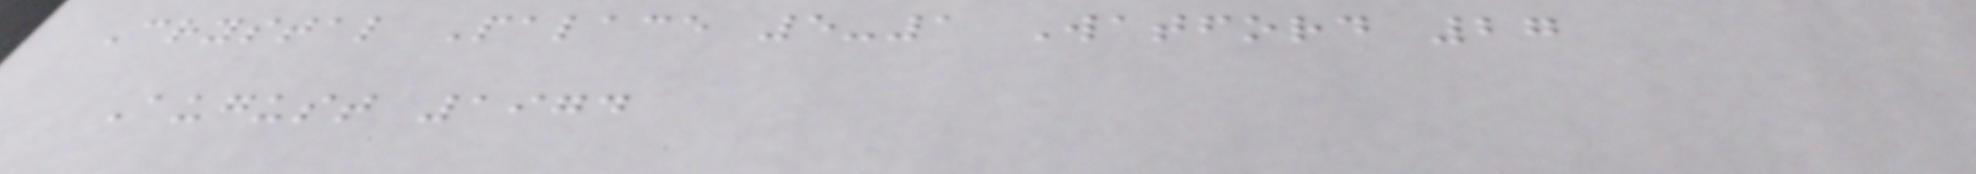Crystal Palace 5-1 Watford 27
August 1974
